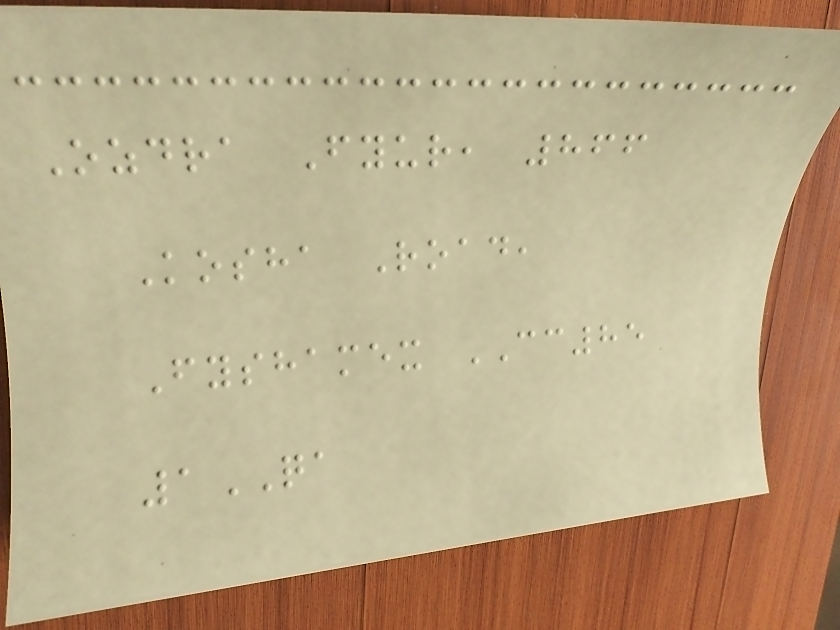Ozdra Fyur, 866
Kosha Road,
Fyshamex CC85
1QA
